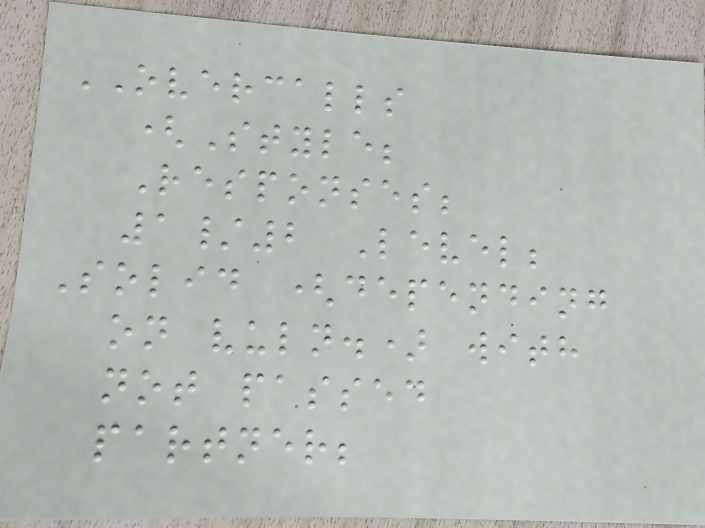OVERCALLS
(Style;
Responses;
1/2 Level;
Solid (depending
on vuln.) with
not passed
partner;
